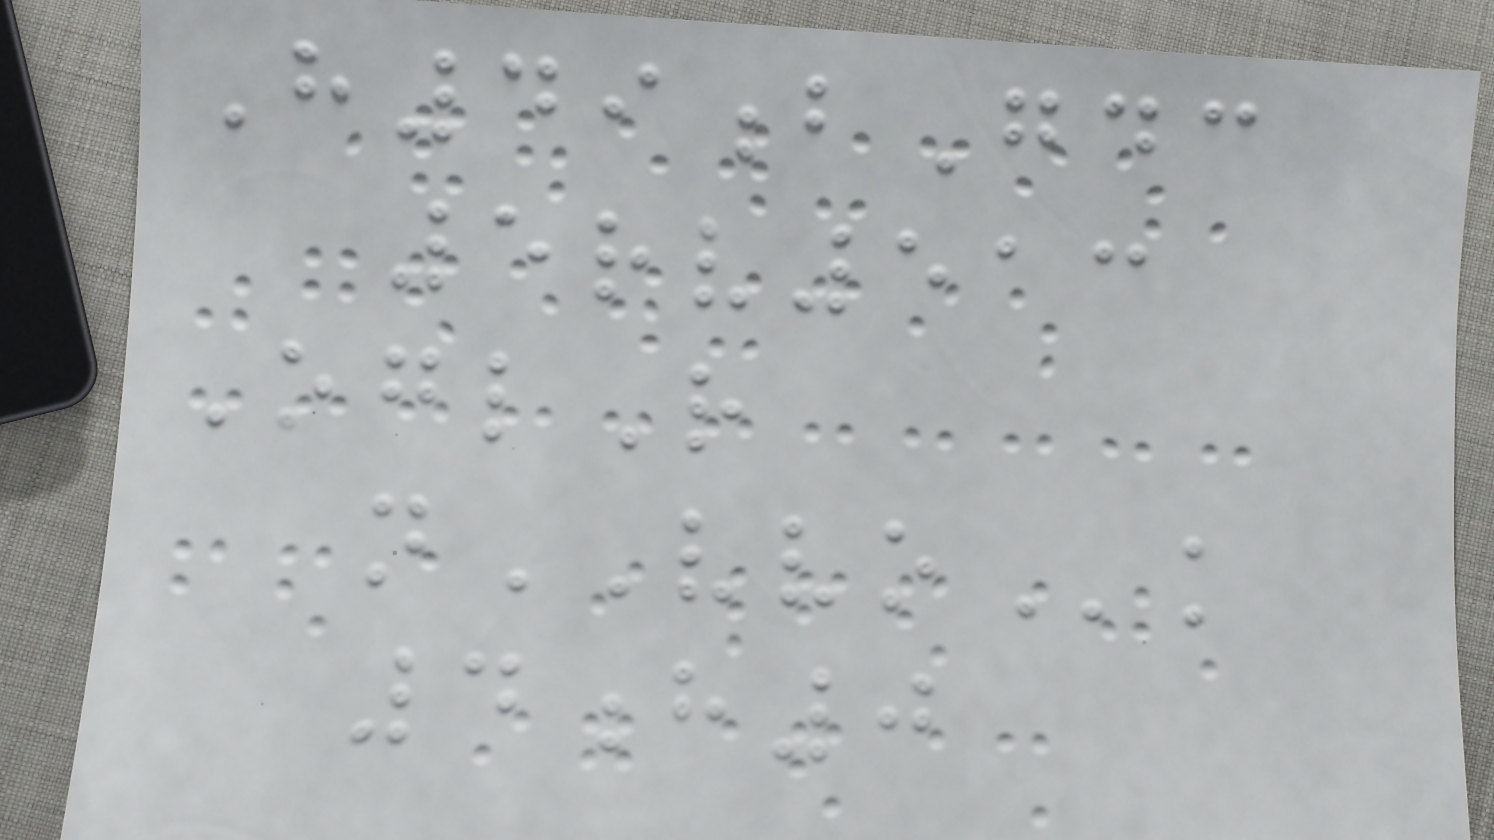H49bGdc
5rv513
OglR
nVVOk
4h0
